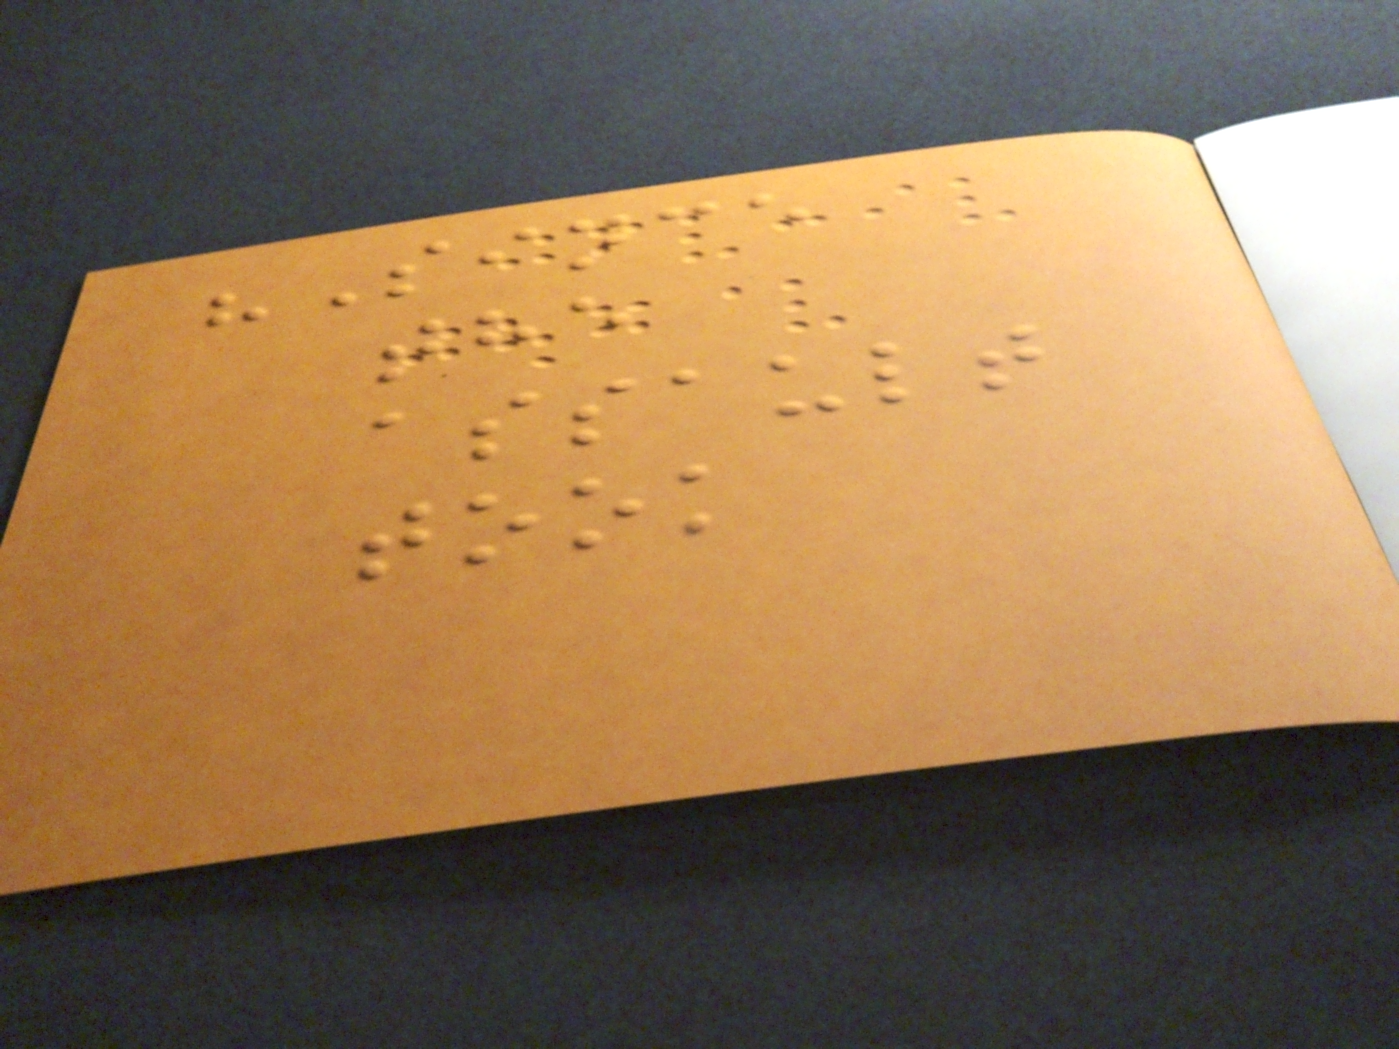"Since
the
assault
took
